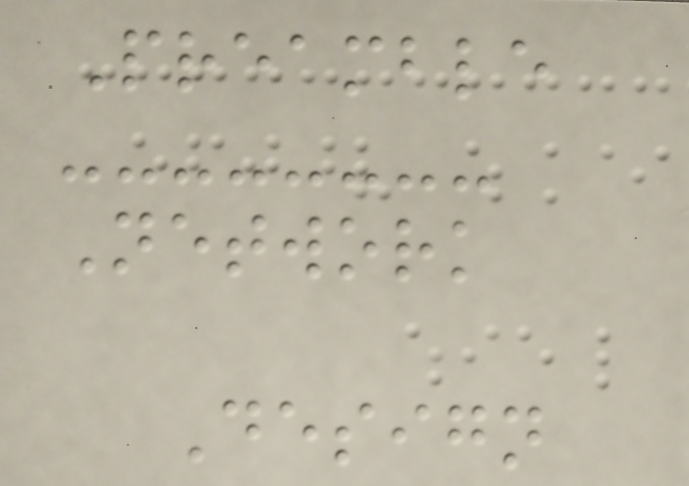Preamble
Network
Design
